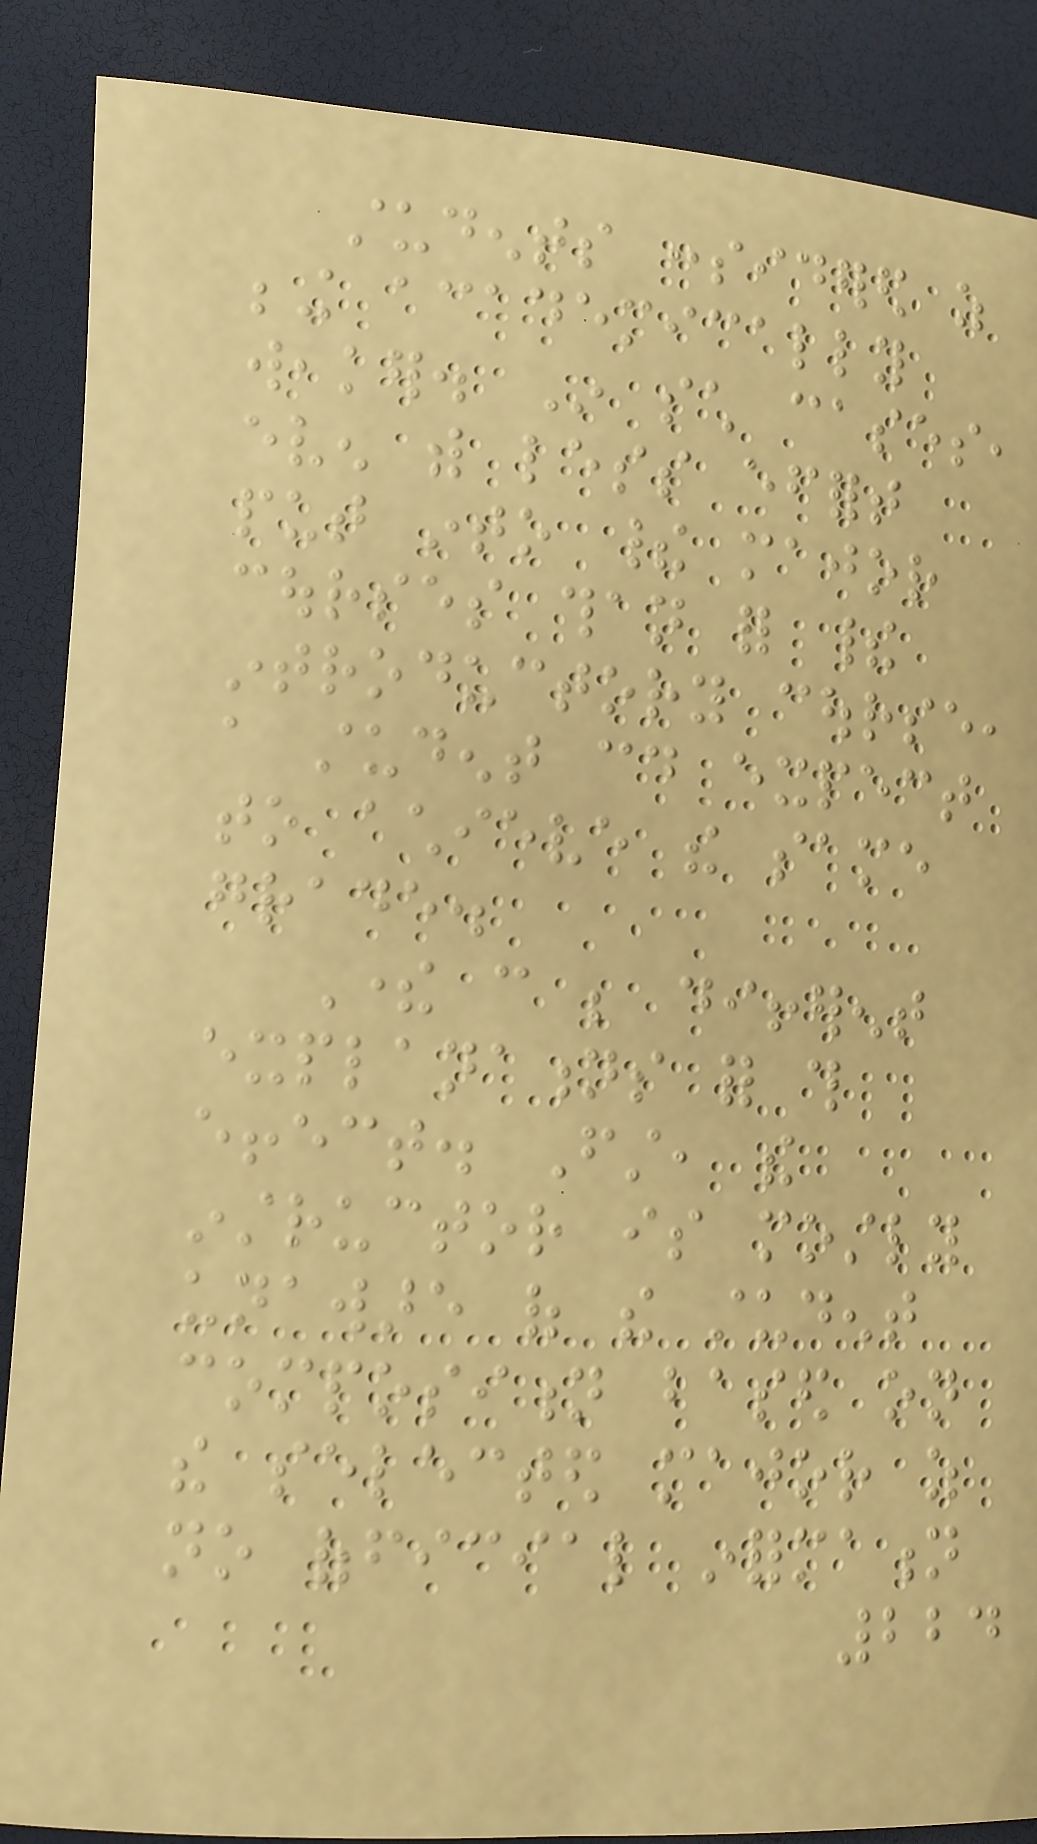students considered as
being academically
weaker. In such cases,
even with less effort
put into their major
courses than for their
introductory course,
a student could expect
to achieve the same
grade.
There can be different
explanations for this
effect. First, the
instructor is mostly
unaware of the student
composition based on
the selected major as
no official information
224
